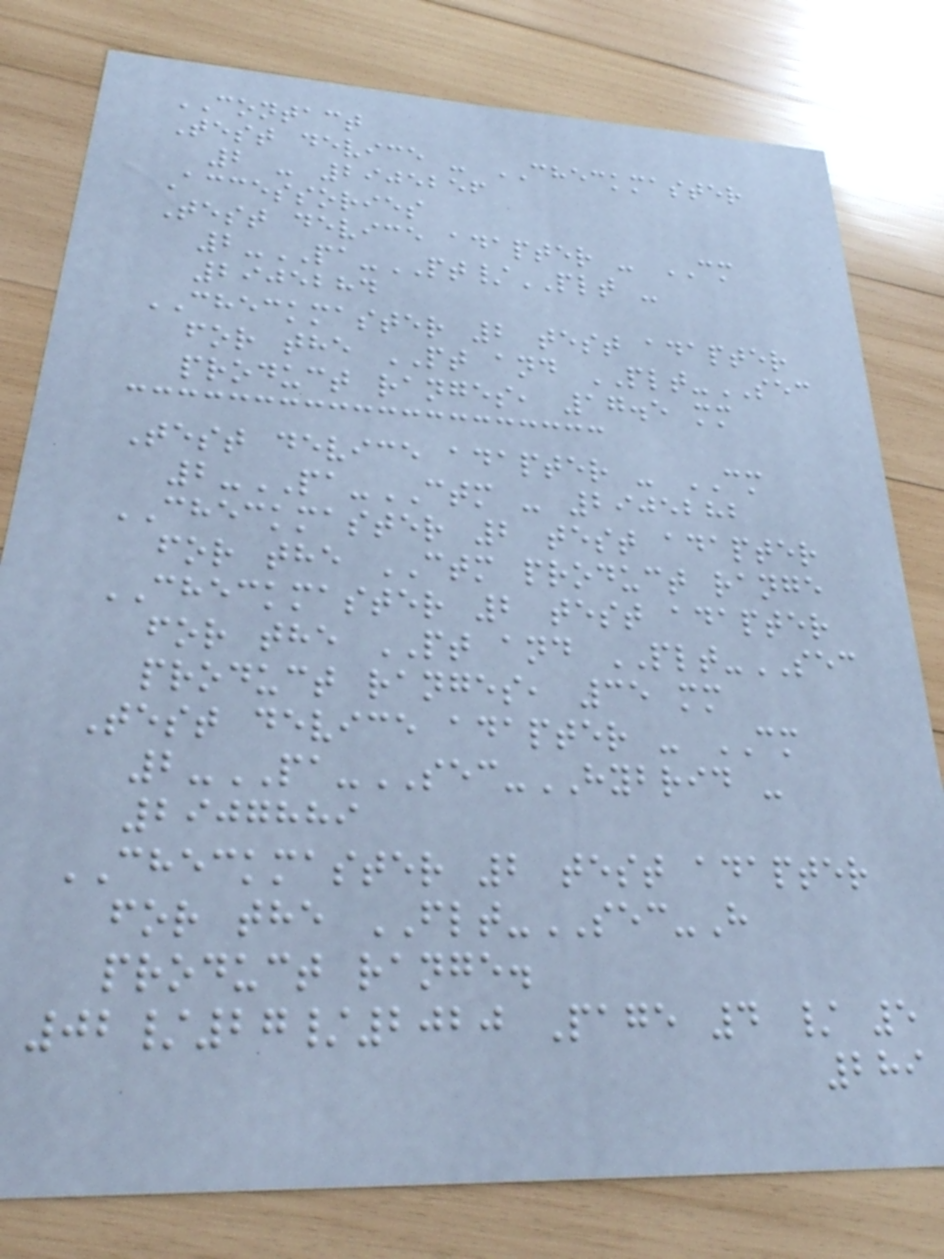CONTACT
Test device - CHECKMASTER
2 - 2905256
Accessories
Test device adapter - CM
2-PA-PT/PLT -
2905284
CHECKMASTER 2 test adapter
for the PT and PLT-SEC
product ranges, 17.5 mm
Test device adapter - CM
2-PA-CTM - 2905282
CHECKMASTER 2 test adapter
for the CTM product range
CHECKMASTER 2 test adapter
for the PT and PLT-SEC
product ranges, 35 mm
Test device adapter - CM
2-PA-SEC-HYBRID -
2907889
CHECKMASTER 2 test adapter
for the FLT-SEC-H
product range.
02/27/2020 Page 4 / 5
289
